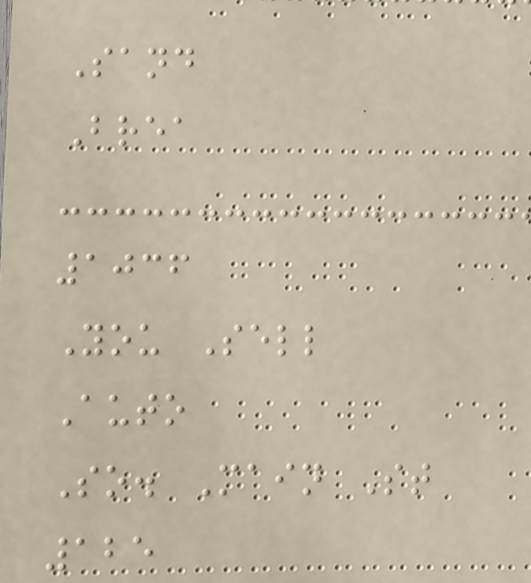Sand
Brea
1036
You Sell
Auto
So. Main St
125
